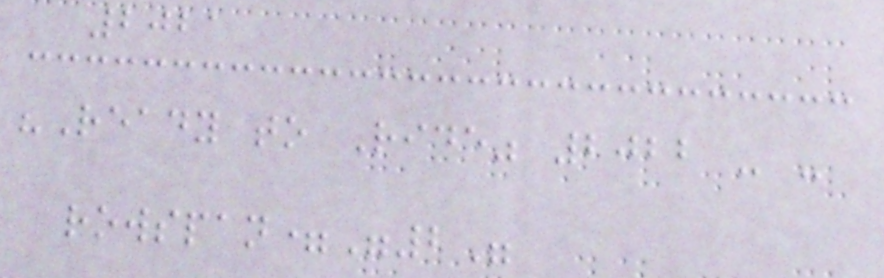2021
"Ready to Ride" 2022 - -
rowspan="2"
